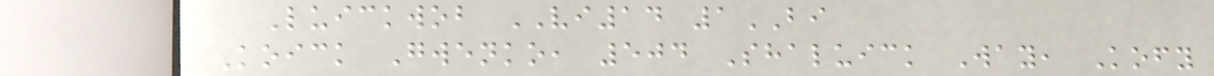Luickwob VI14 1BI
Koick Gwenko, 504 Shaluick Way, Kofy
